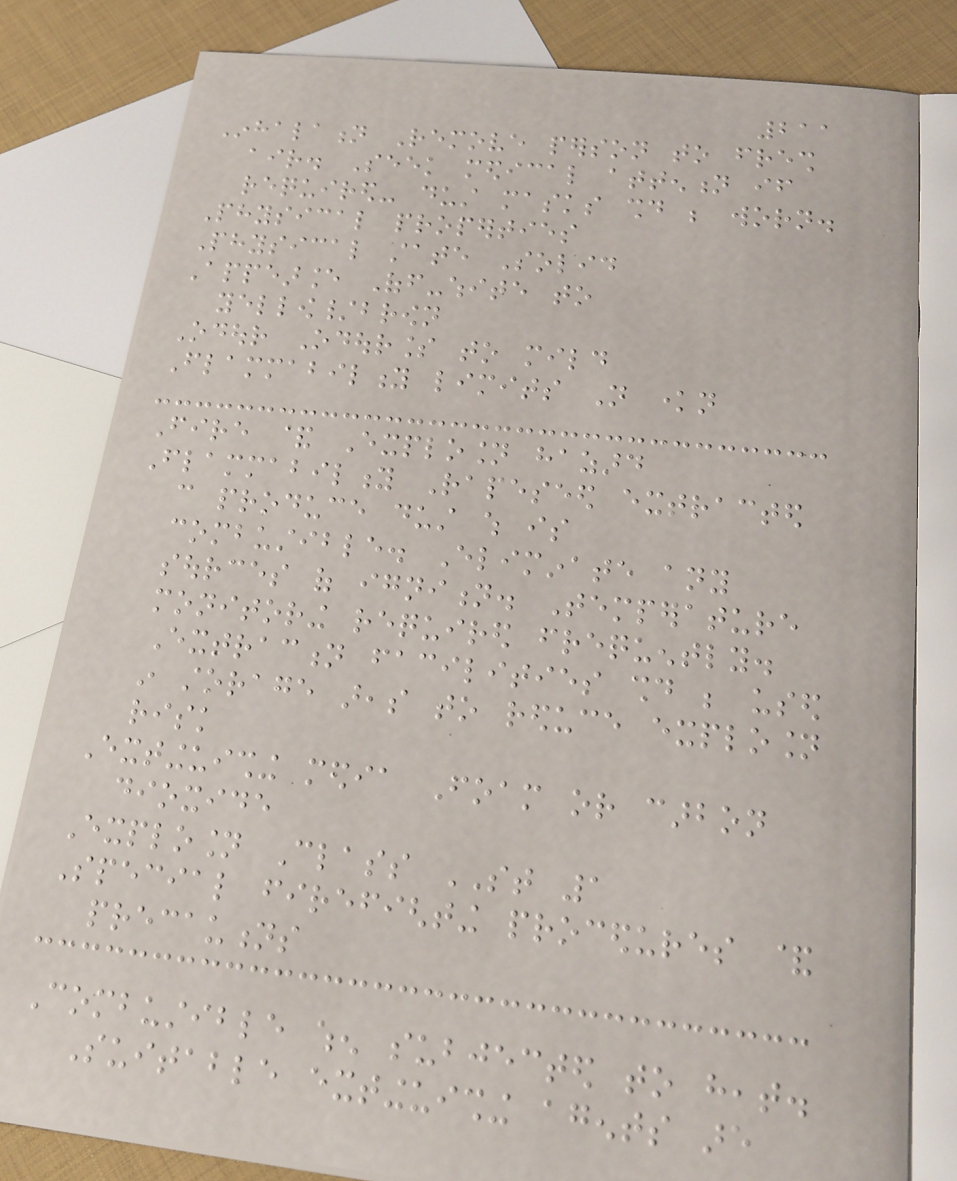211
Inhalation Remove person to fresh
air. Seek medical attention if
required- dust masks should be worn.
Physical properties
Physical state Solid
Appearance Off-white to
yellow/brown
Odour Odourless to mild
Flammability limits Not known
Fire & Explosion hazard
Flammability Rapeseed extracted
can produce dust which is
combustible. Eliminate any
sources of ignition. Temperature
monitoring required frequently.
Extraction facilities should be used
in storage areas to reduce explosion
risk
Extinguishing media Foam or carbon
dioxide
Explosion Class ST 1
Special firefighting procedures &
precautions
Combustible when subjected to heat.
Suitable extinguishing agents are
